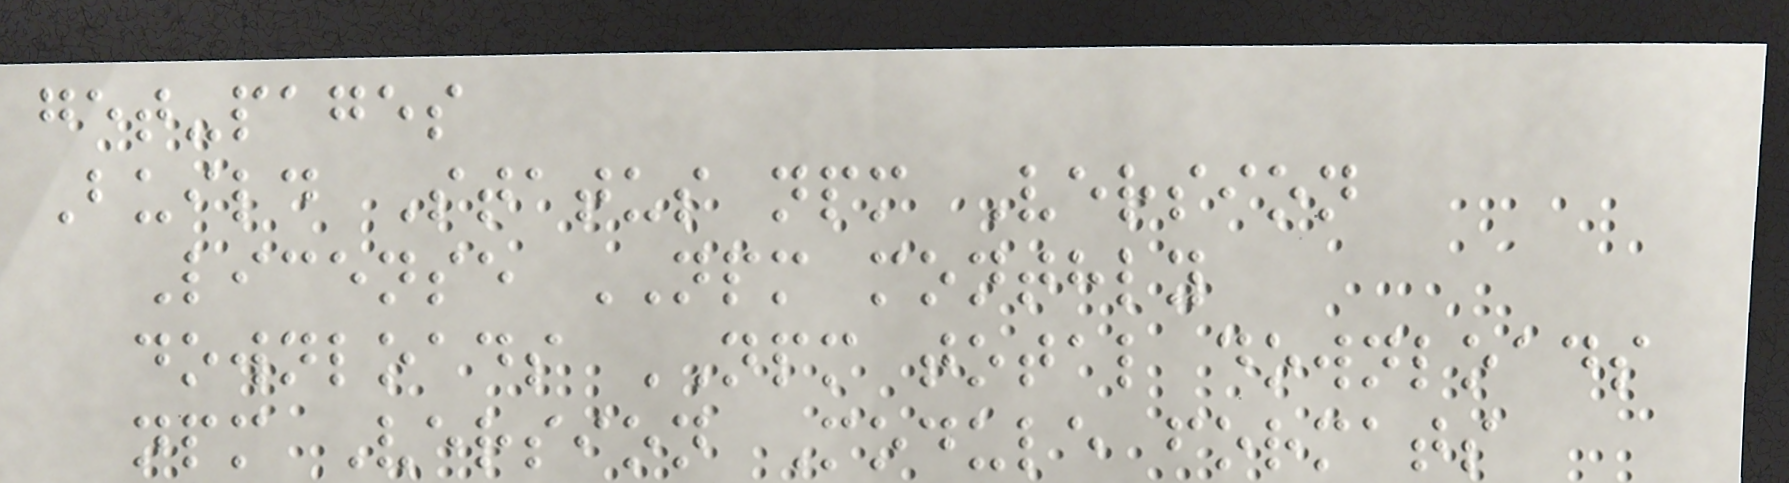get-pages
Build Status npm Version
License NPM monthly
downloads NPM total downloads
npm Version Module formats
